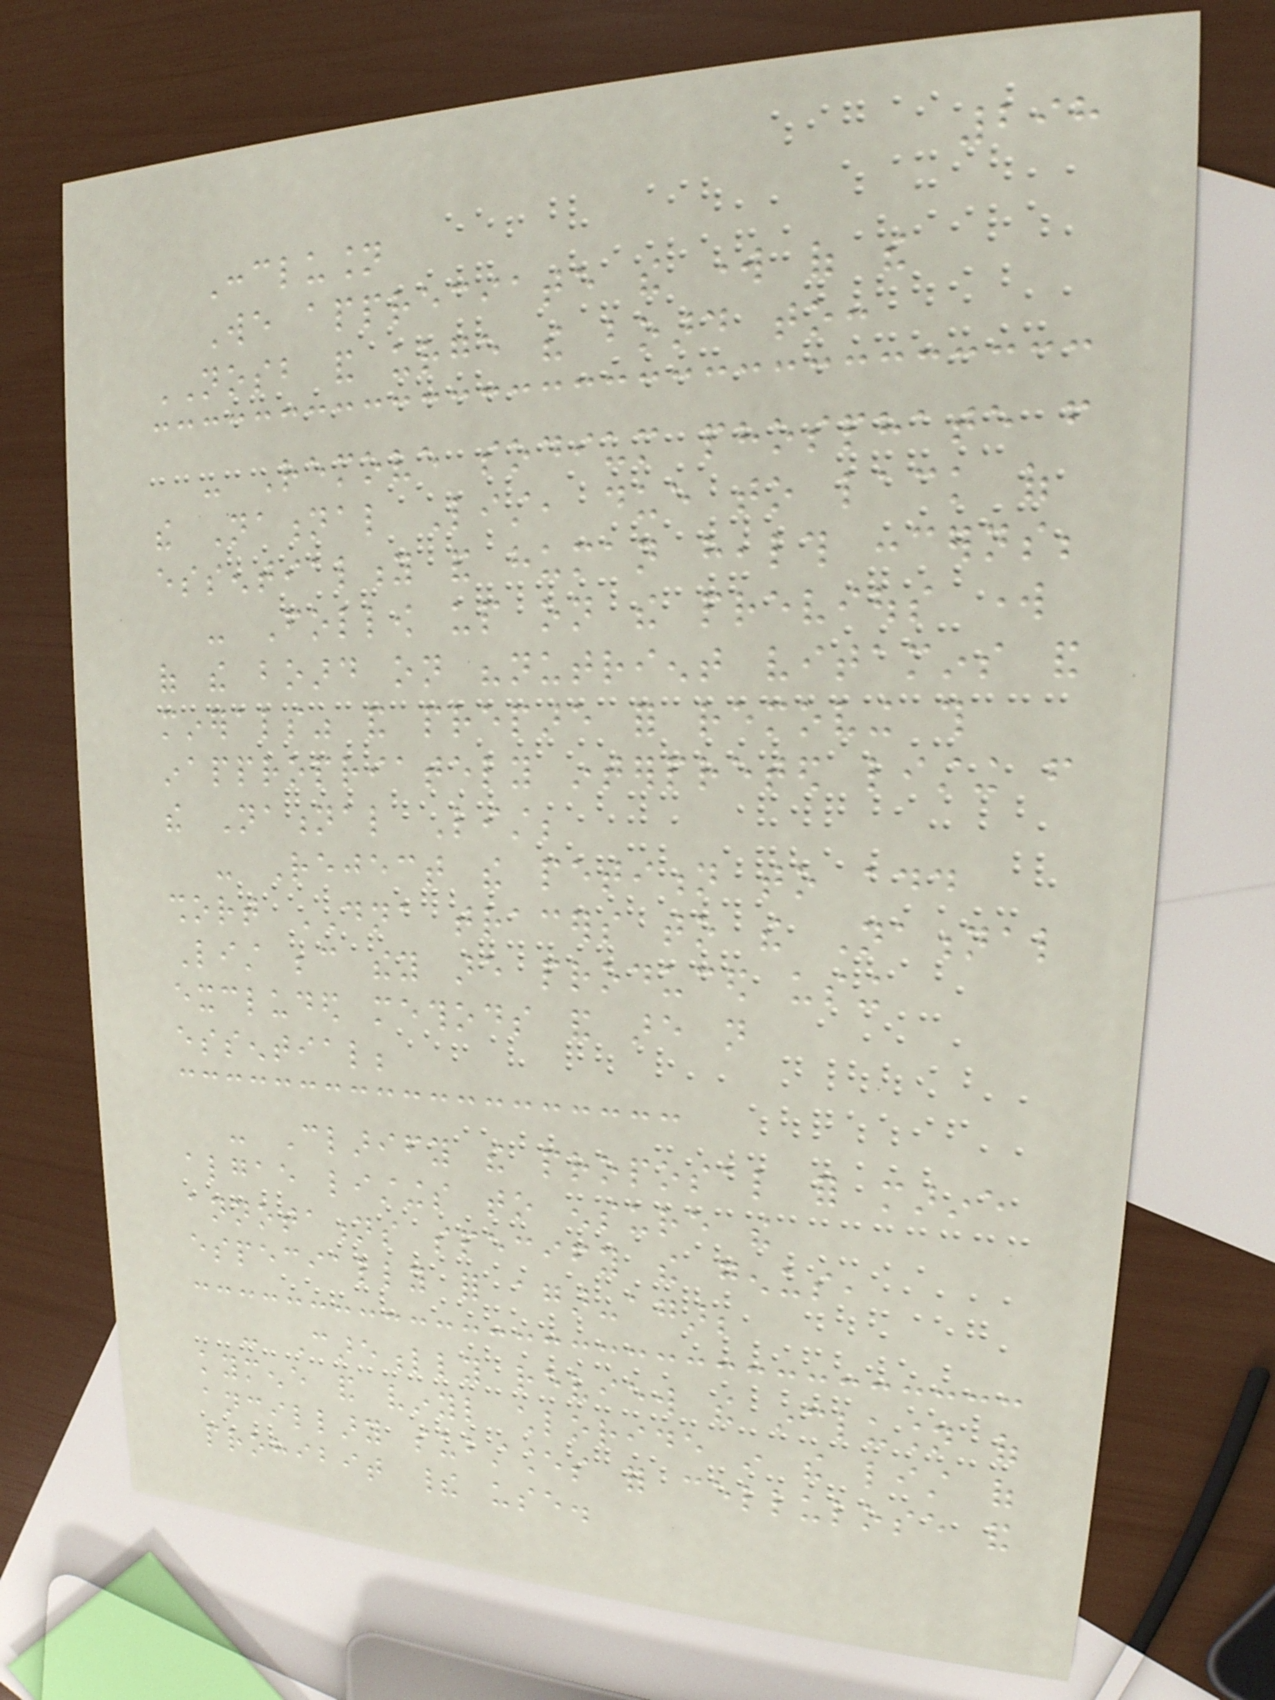298
Conclusion
We appreciate the work of the
NOSB and urge the board to:
- Remove sodium phosphate from
the National List, due to lack of
essentiality and human health concerns;
- Follow up on the previous work
of the board on "nutrient vitamins and
minerals" and prepare for removing this
inappropriately interpreted listing from
the National List;
- Reject the petition to add
short DNA tracers to the National
List because they are produced using
excluded methods and are not
essential;
- Clarify the proposal for marine
algae listings to ensure the
annotations specify the genus,
especially for agar-agar;
- Carefully review the inclusion of
kymene and vinyl chloride in the list of
ancillary substances for cellulose and
prohibit their use.
